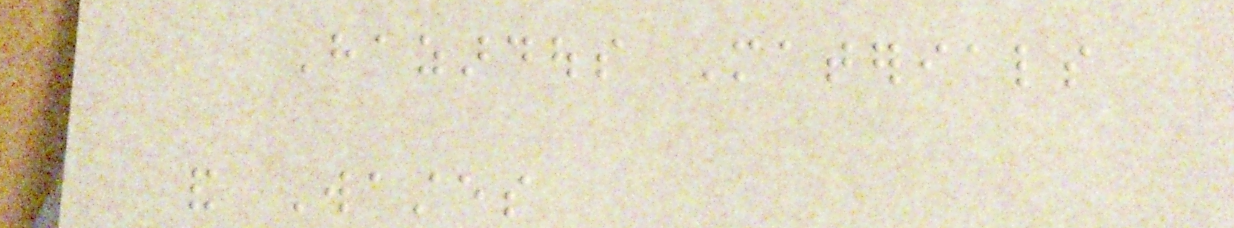Hazardous Materials
and Wastes
